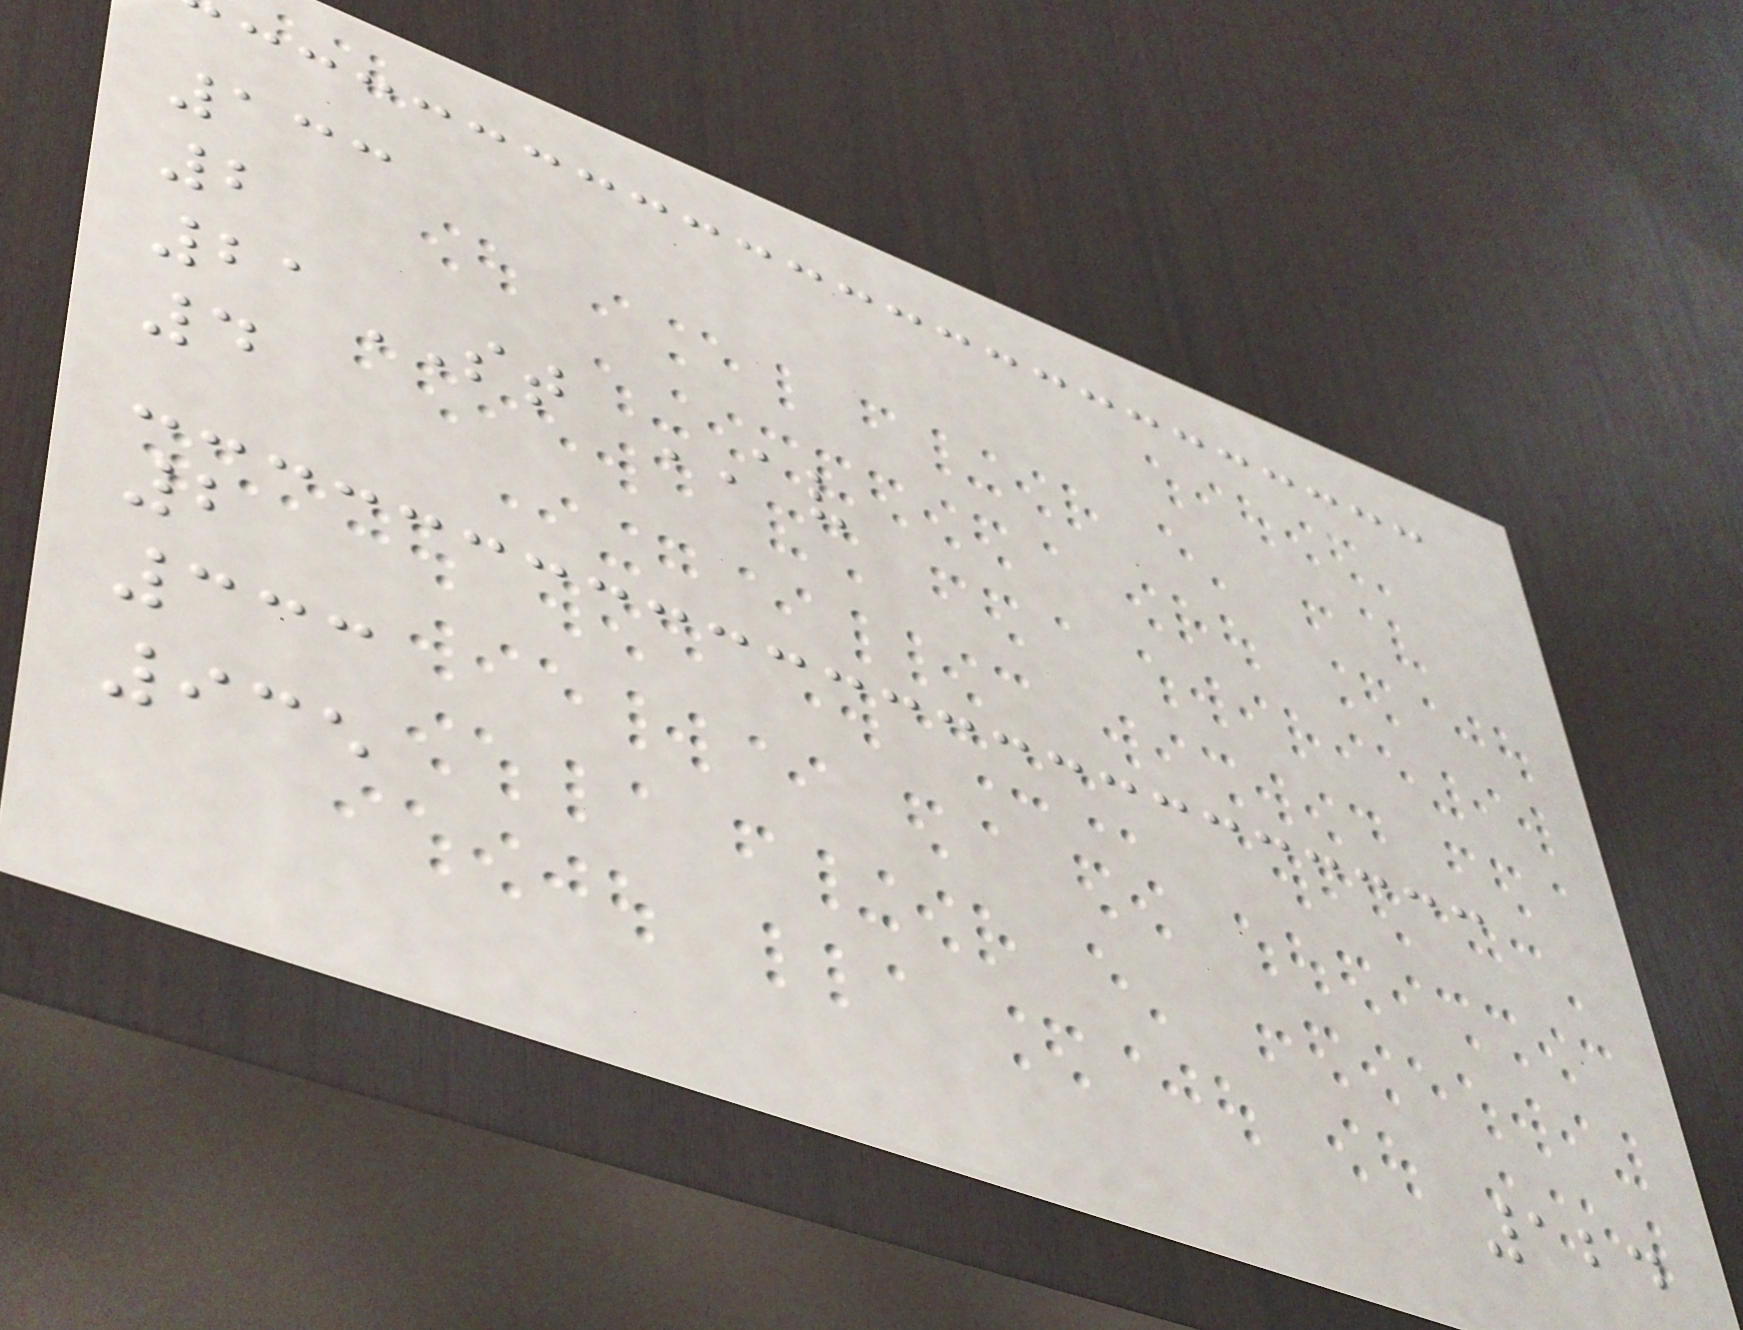133
2
21ST AV
4
2
333
935
124
